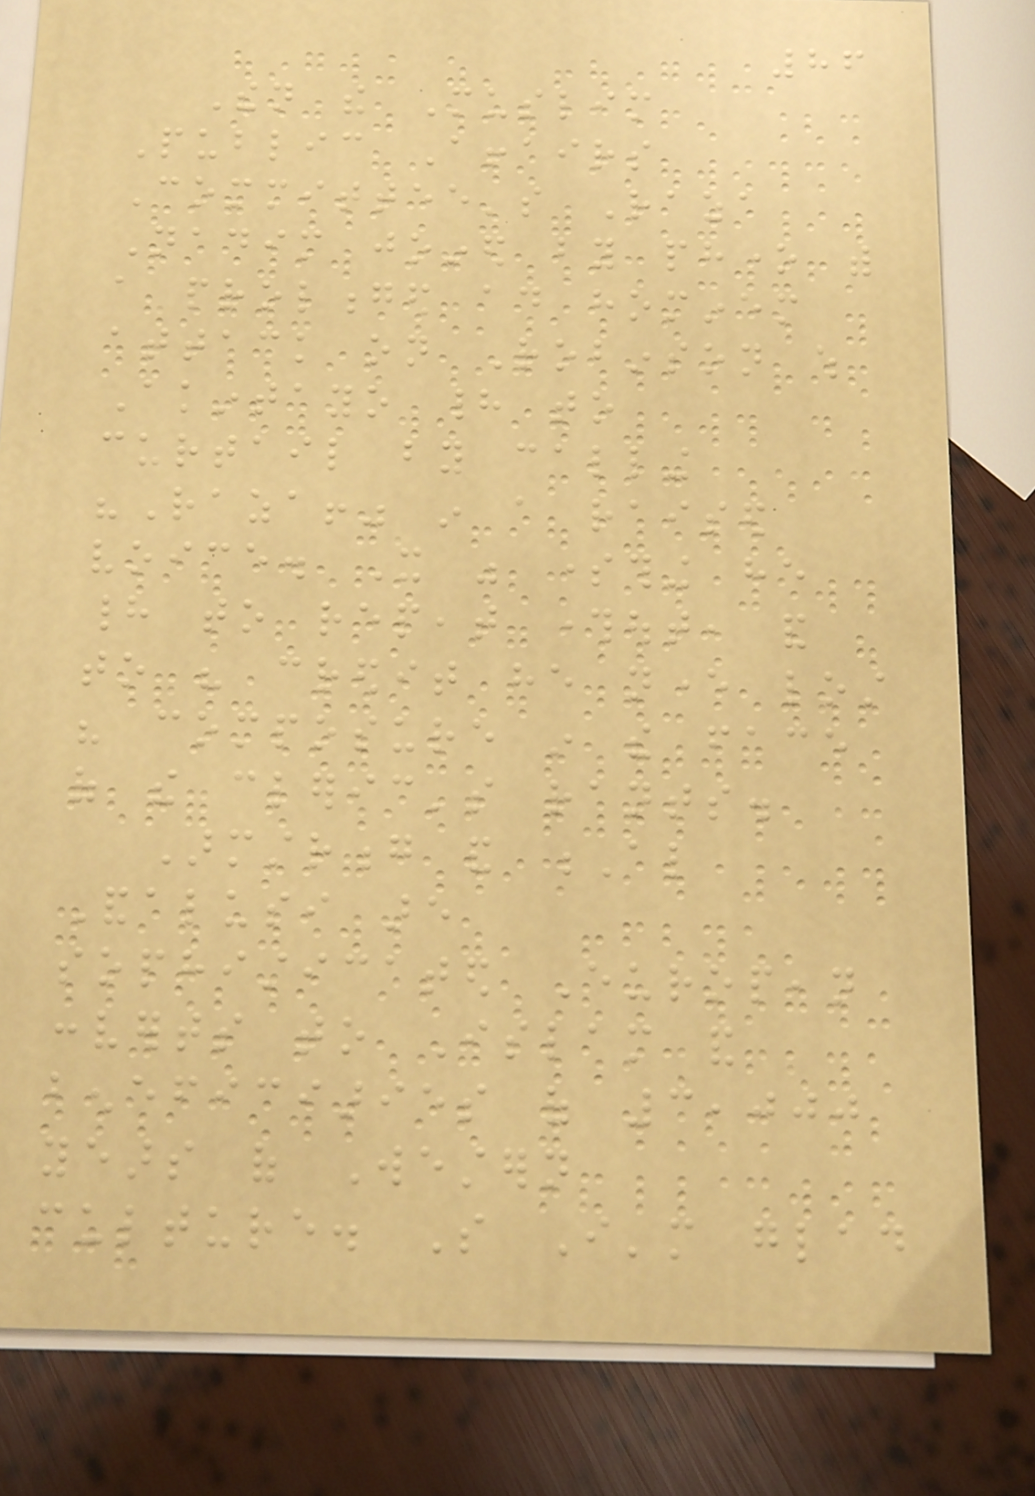86
Then the Muslim
Public Affairs
Committee's Raza
Nadim joined by phone with
a prolonged ad hominem
attack on Robinson which
Akintayo had to
curtail by calling
"Raza!" in a raised
voice. It was something he
had to repeat throughout, and
to his credit he never lost
his composure in the face
of the cleric's rants.
Armstrong and Al
Andalusi are
sophisticated European
converts to Islam and
beneficiaries of 3,000
years of Western
culture. So I'm glad
